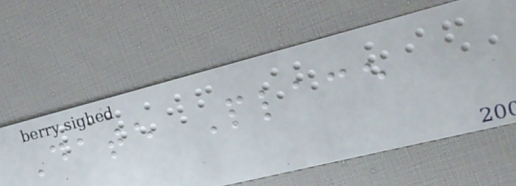Date Place
